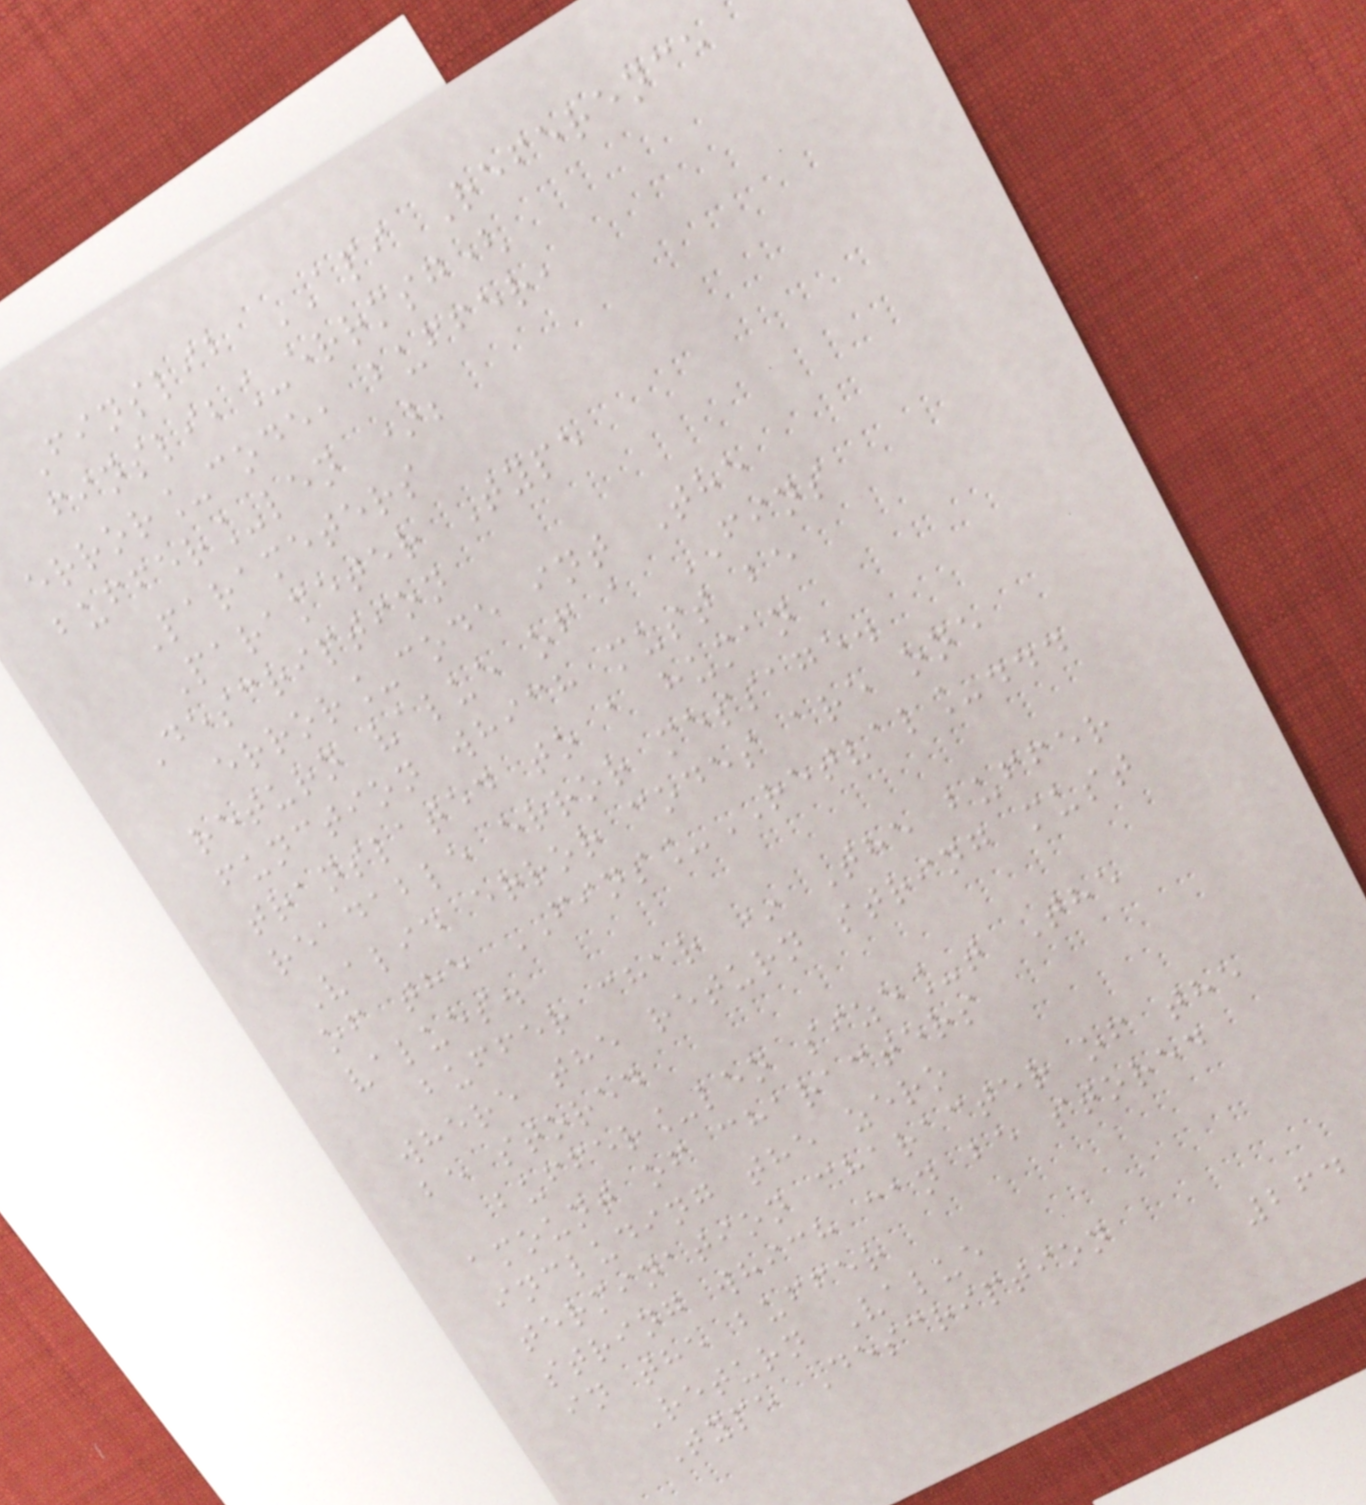Finslib API Reference
finslib_errmsg(
error_code, buffer,
buffer_len );
Parameters
Parameter Type
Description
error_code int The
return value of a FINS
function which must be
translated to a human
readable error message.
Valid error codes are one
of the FINS_RETVAL_...
values.
buffer char * The buffer
where the return string must
be stored
buffer_len size_t The
amount of characters
including the zero
termination character of the
string which can be stored
in the buffer
Return Value
Type Description
264
